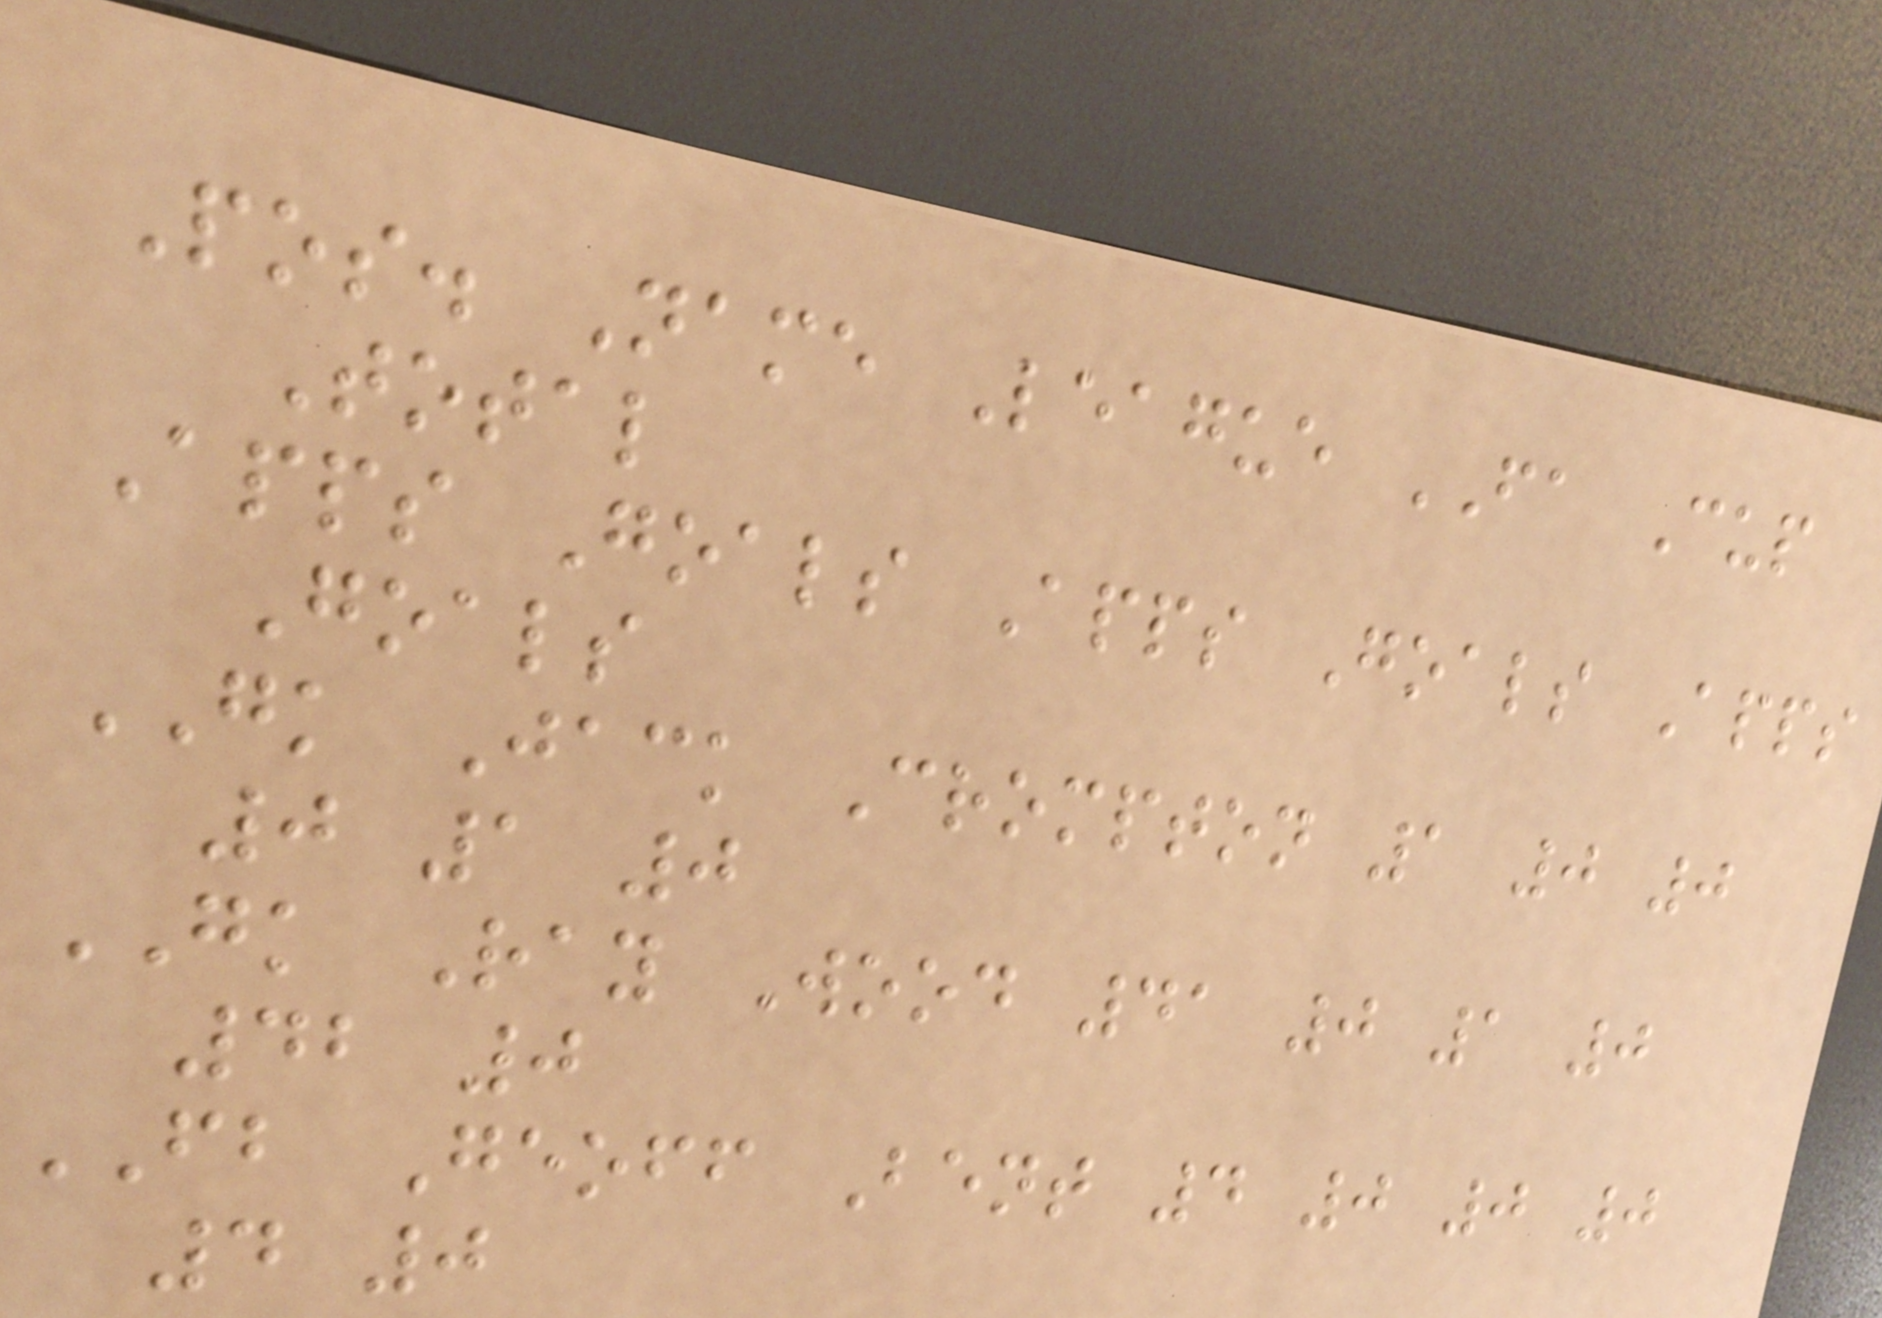Pos. Name League FA Cup
Total
Apps Goals Apps Goals Apps
Goals
GK Jack Crompton 1 0 0
0 1 0
GK Ray Wood 41 0 1 0
42 0
FB Geoff Bent 4 0 0 0
4 0
